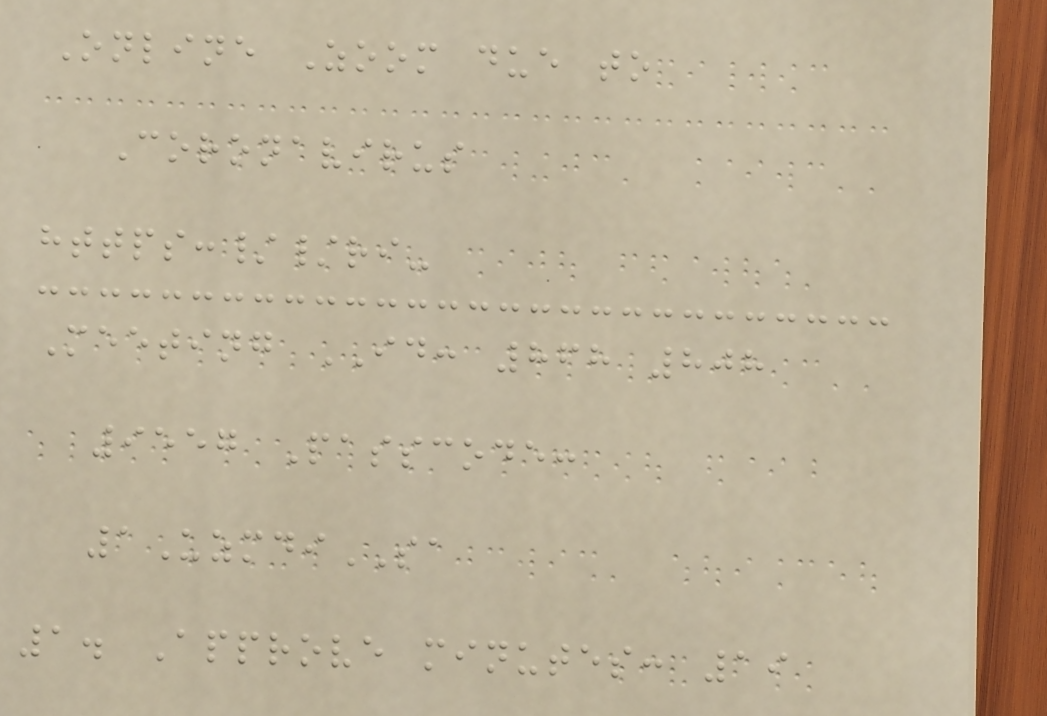Online Zoom due to
Coronavirus
https://ri-
Meeting ID: 868 808
9557 Passcode:
1UzmdiSA
1. Approve minutes: 19
